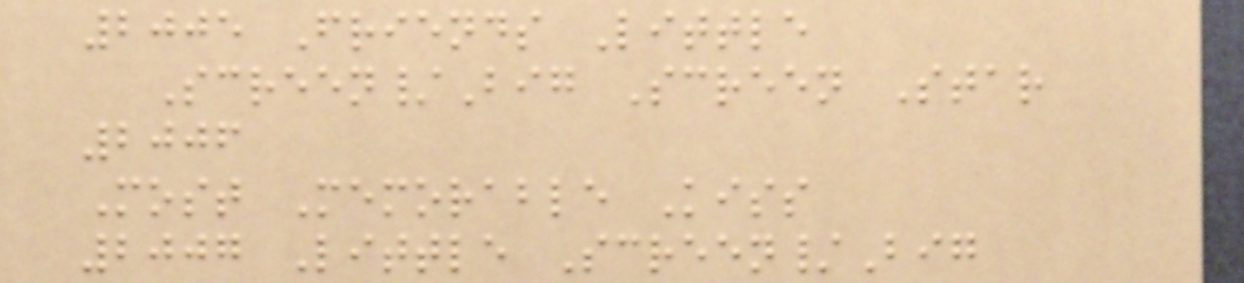2005 Friends Little
Screen/Big Screen Star
2006
Most Memorable Kiss
2007 Little Screen/Big
